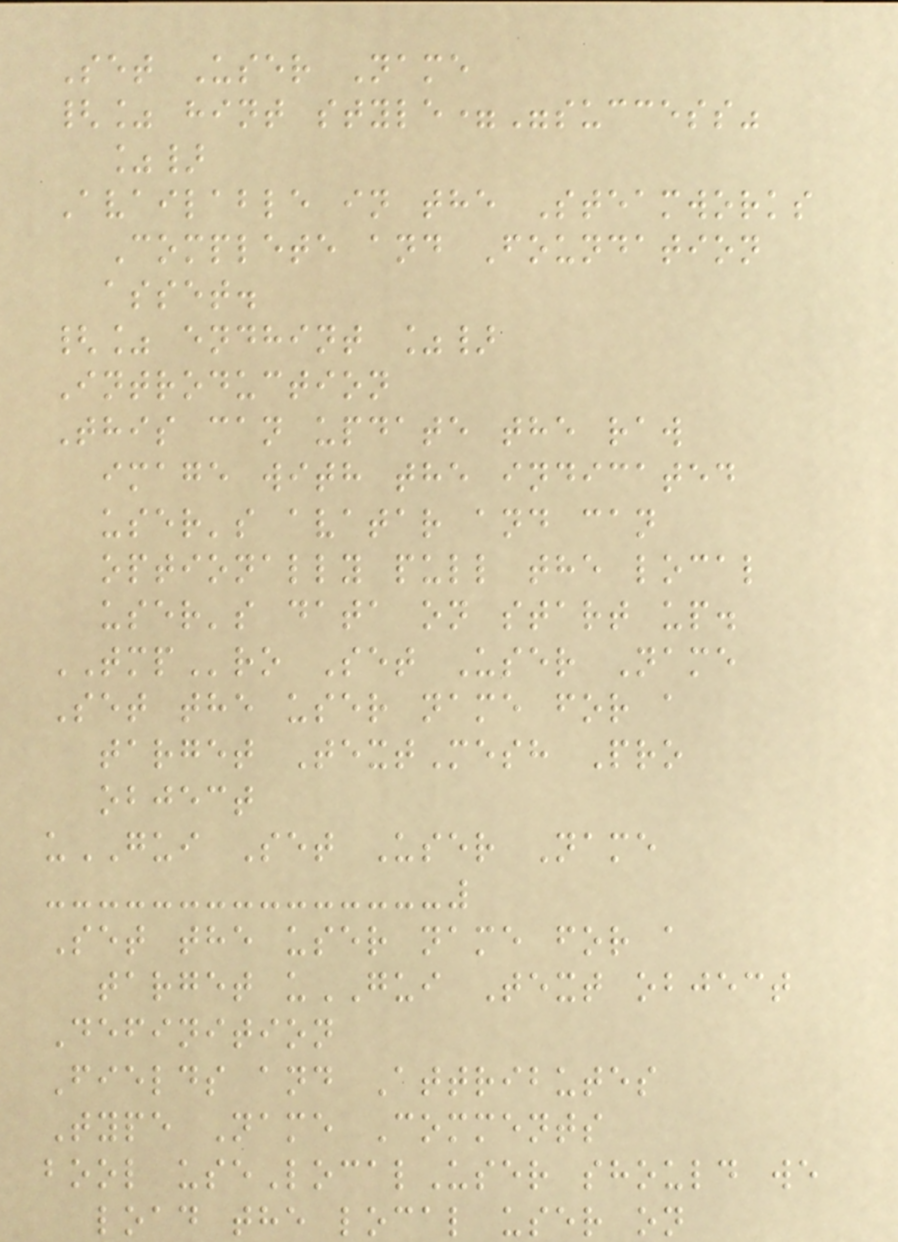Set User Name
{% hint style="success"
%}
Available in the Steamworks
Complete and Foundation
asset.
{% endhint %}
Introduction
This can update the raw
image with the indicated
user's avatar and can
optionally pull the local
user's data on start up.
TMPro Set User Name
Set the user name for a
target TextMesh Pro
object
uGUI Set User Name
Set the user name for a
target uGUI Text object
Definition
Fields and Attributes
Type Name Comments
bool useLocalUser should we
load the local user on
